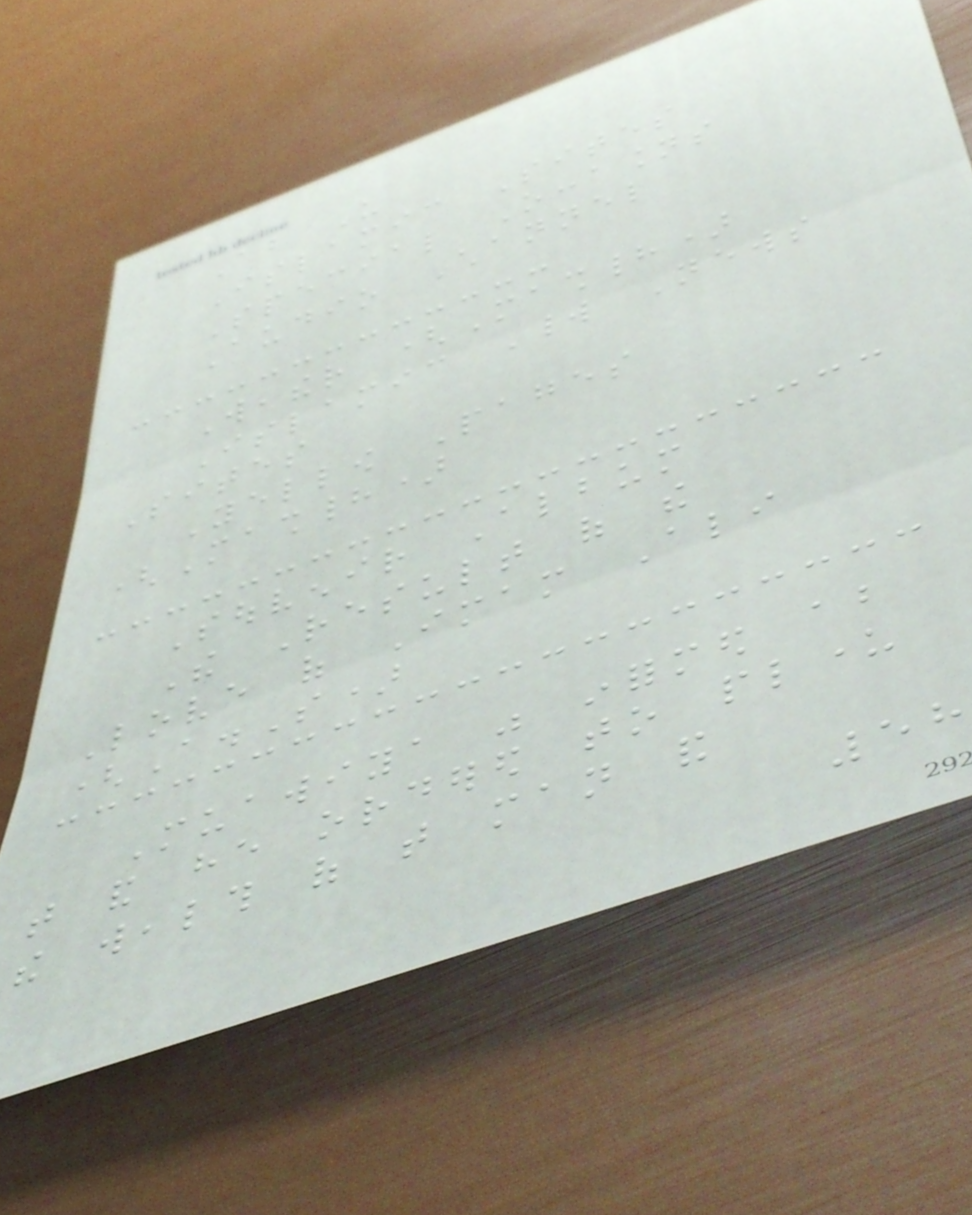About Us
Islamic Sites
Special Occasions
Audio Channel
Weather (Mashhad)
Islamic World News
Sites
Yellow Pages
(Mashhad)
Souvenir Album
The Result of the
Love of Imam Ali
(A.S)
Muawiya was informed about
that and he ordered to plunder
the wealth of that man and
58
